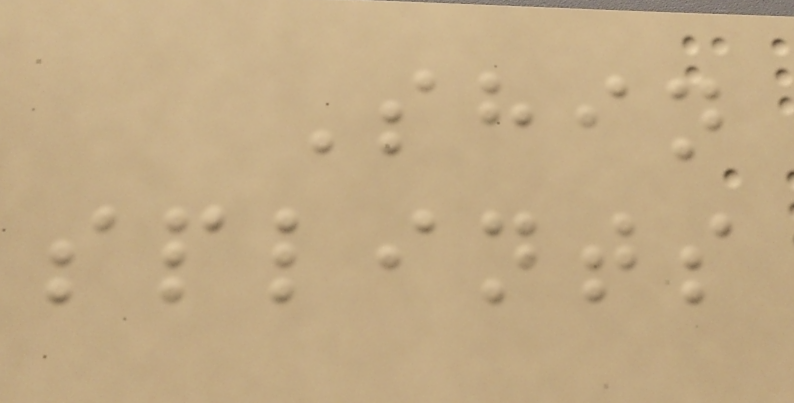Shin
splints
